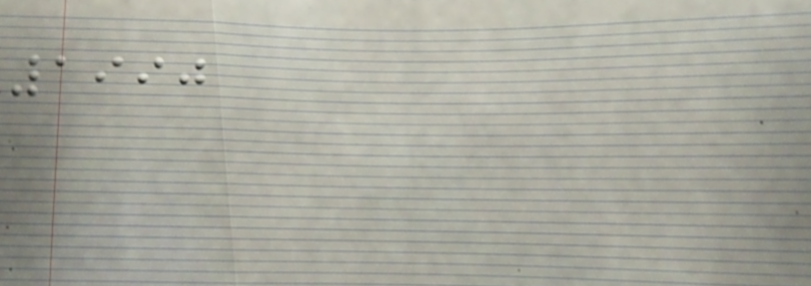1990
